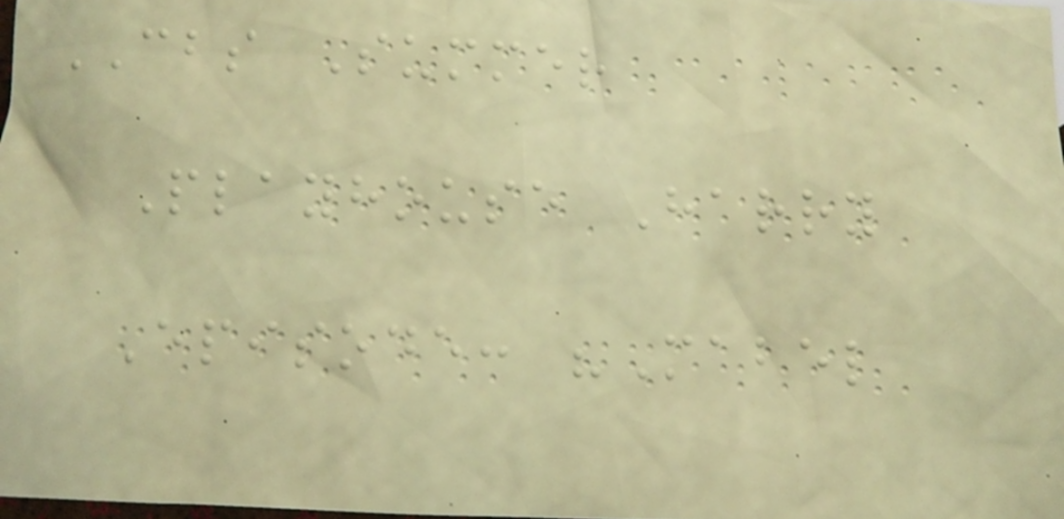CBS Summer
Playhouse Harry
Episode: "Mabel
